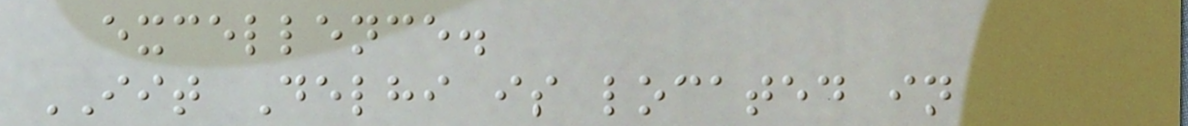excellence.
IIT Delhi is located in
